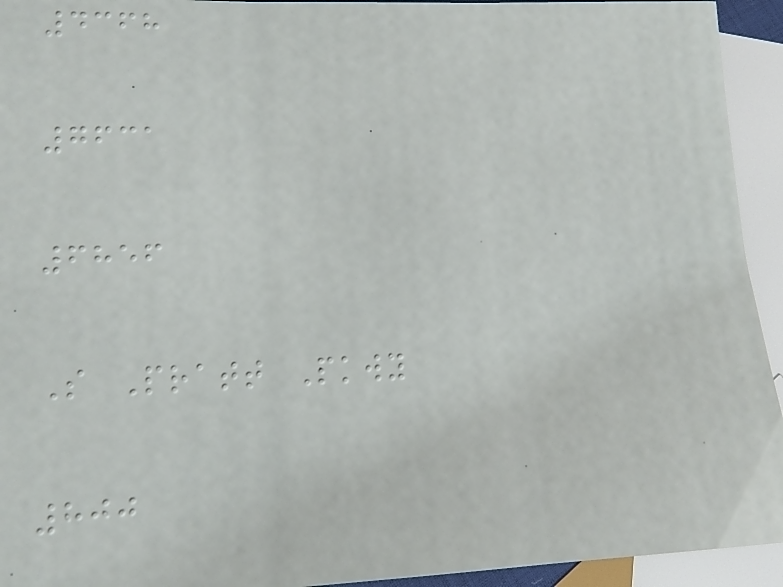4368
7631
6856
S Pratt Pkwy
800
